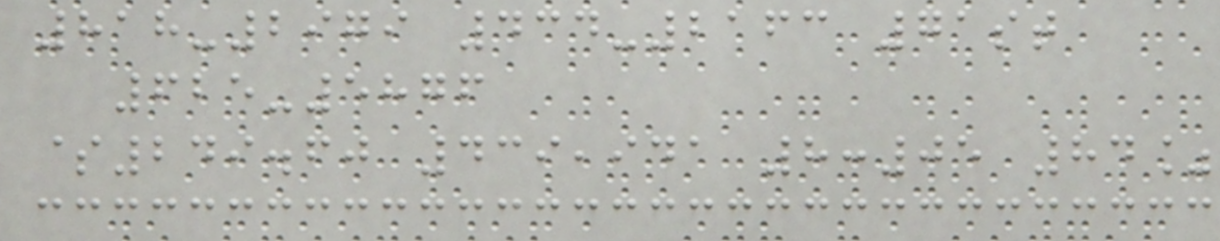818-2979 434-2163 71st
625-5876
$249.60 439,941 8:05 84%
